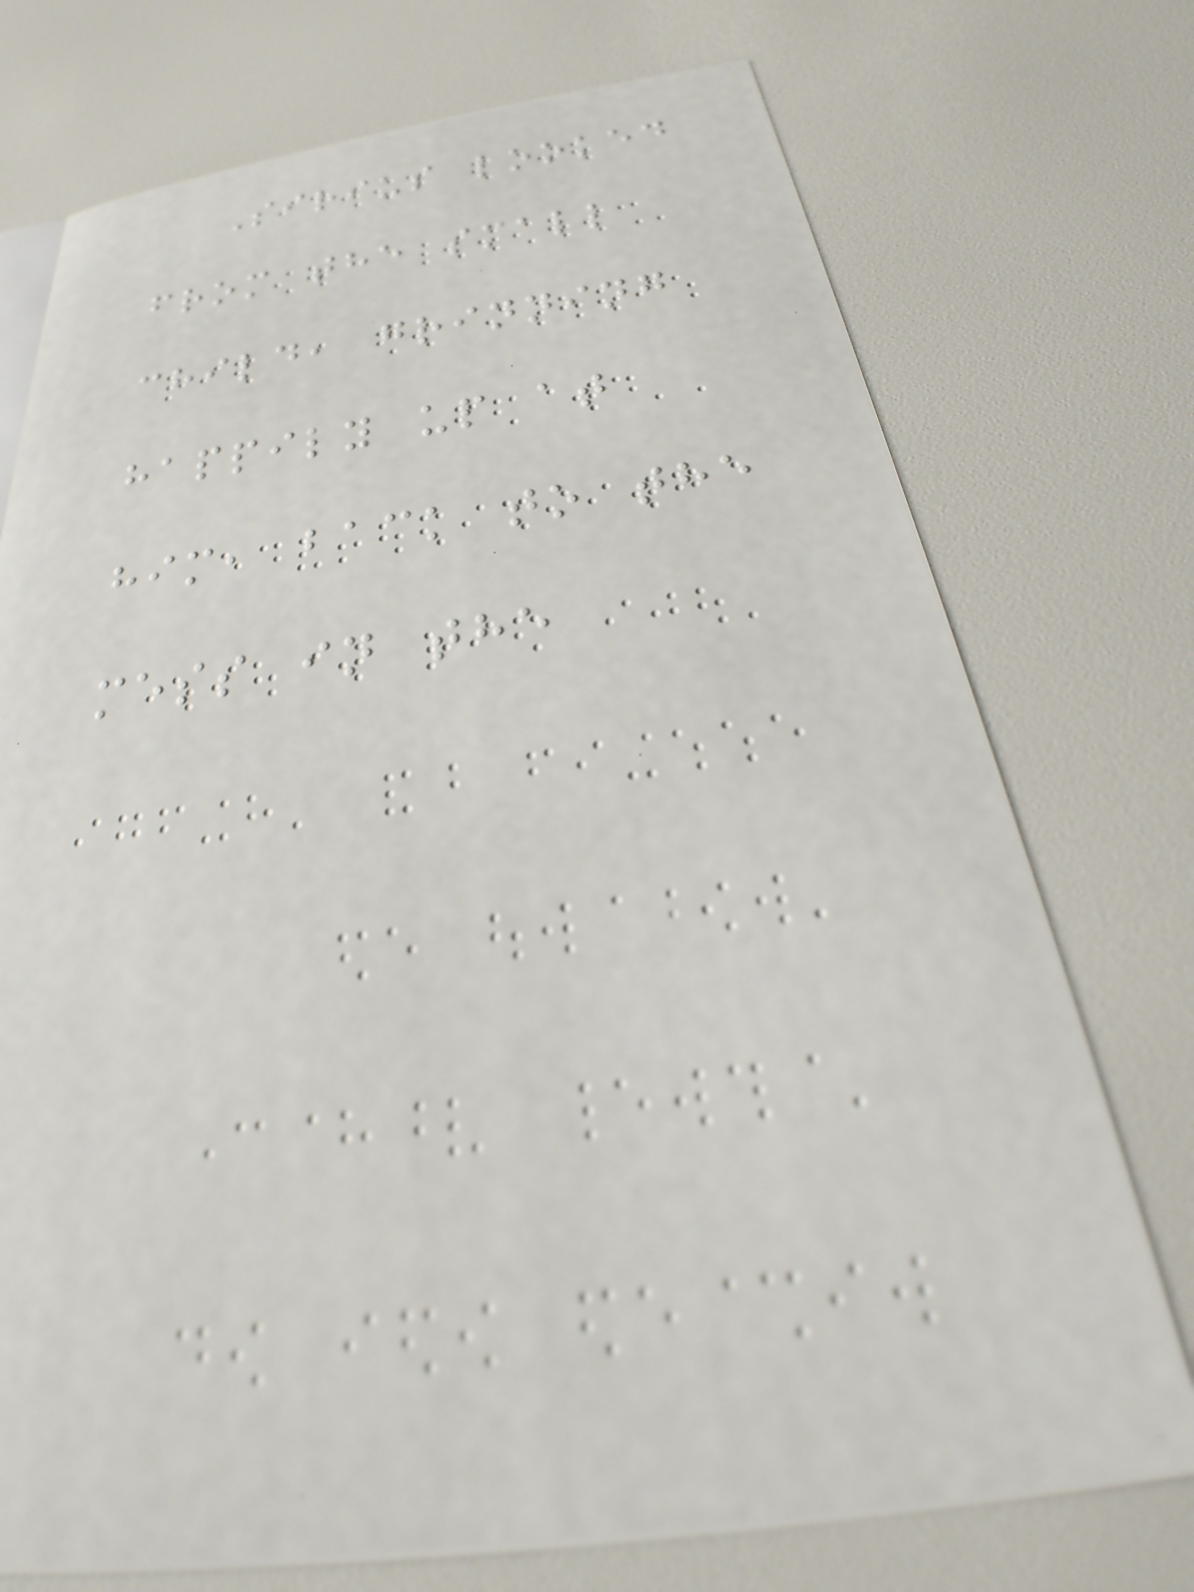Sirius looked
from the small
child, grinning
happily up at
him, back to the
mess in the
